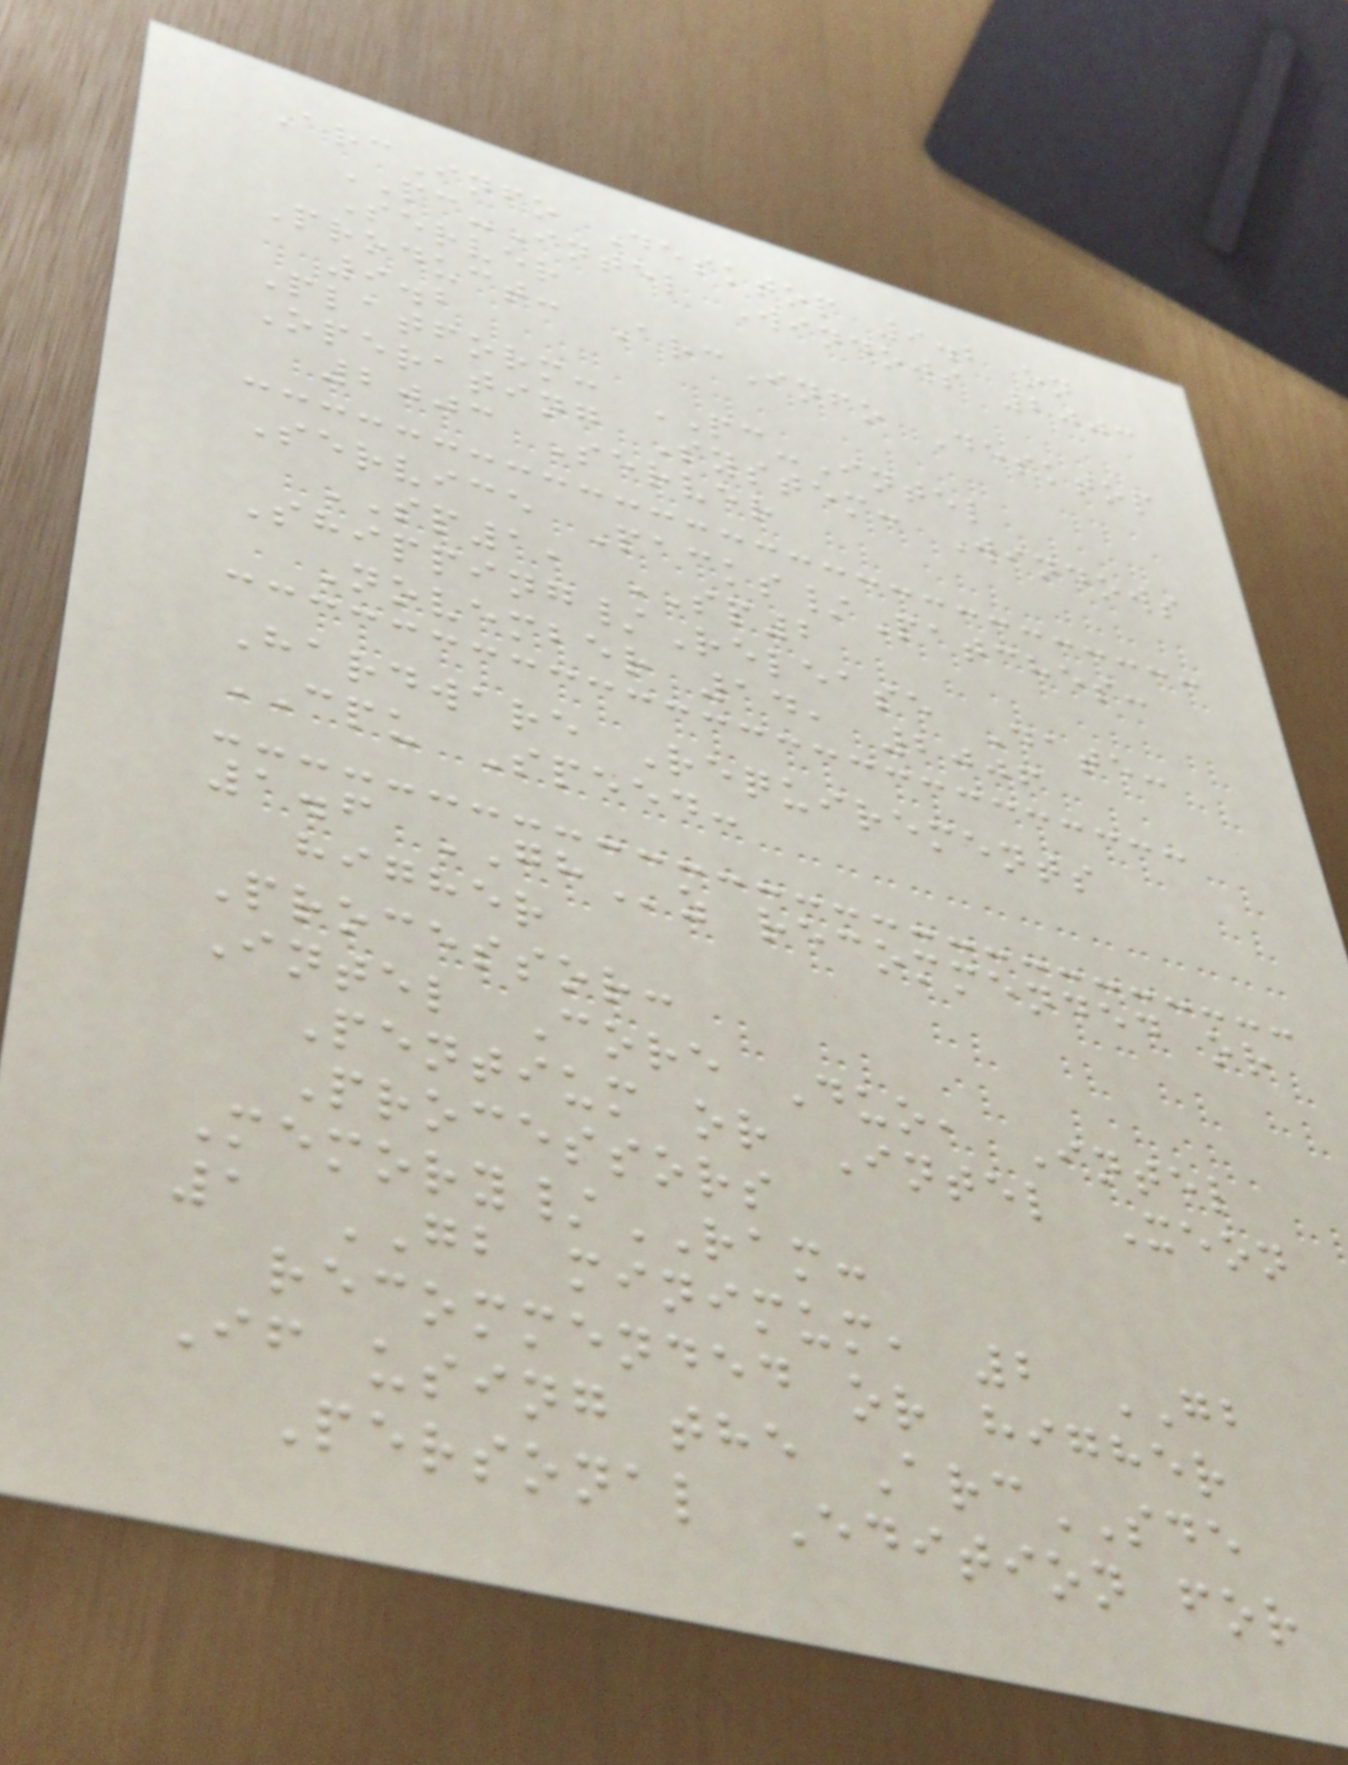ArcInfo Desktop 9.2 on
PC-Intel Windows 2003
Server
Product: ArcInfo Desktop
9.2
Platform: PC-Intel
Operating System: Windows
2003 Server
Service Packs/Patches:
SP1, SP2
Shipping/Release Date:
November 14, 2006
Hardware Requirements
CPU Speed:
1.6 GHz recommended or
higher
Processor:
Intel Core Duo, Intel
Pentium or Intel Xeon
Processors
Memory/RAM:
1 GB minimum, 2 GB
recommended or higher
If using the ArcSDE
Personal Edition for
